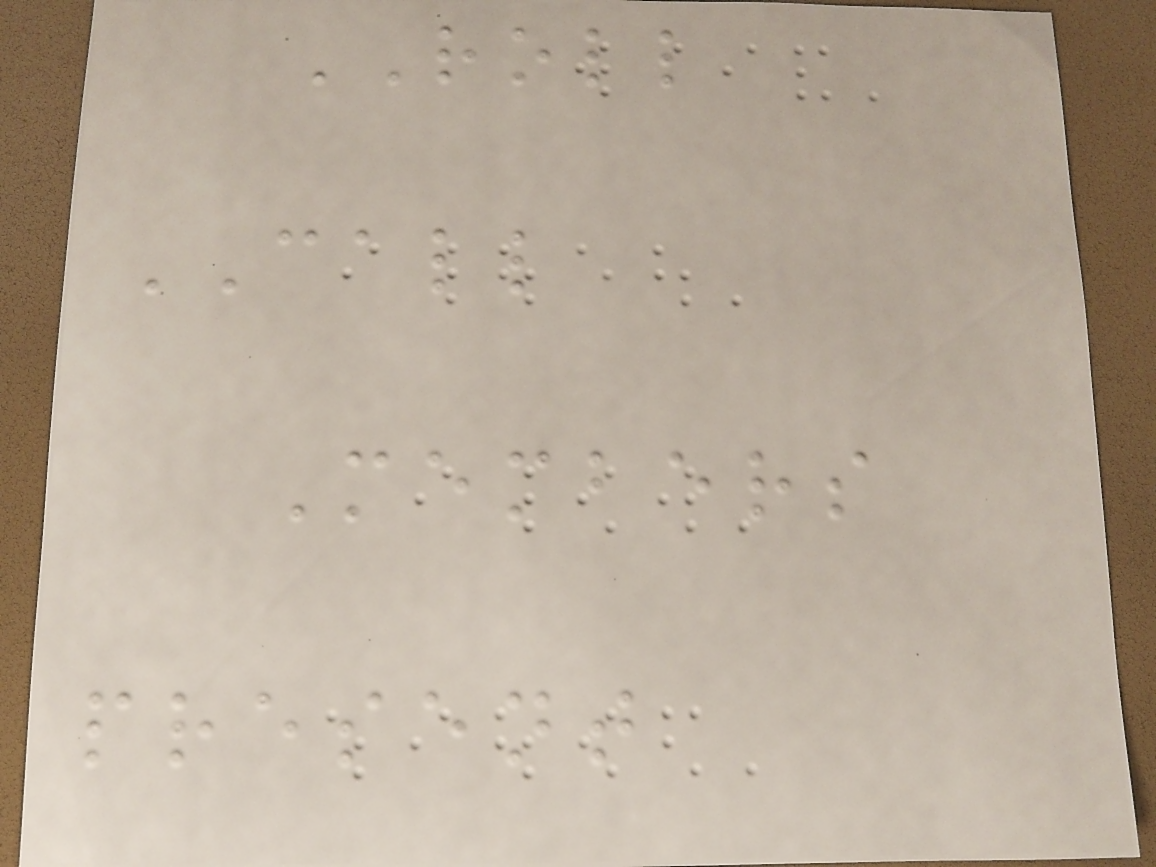ROLL
CALL
Members
present
